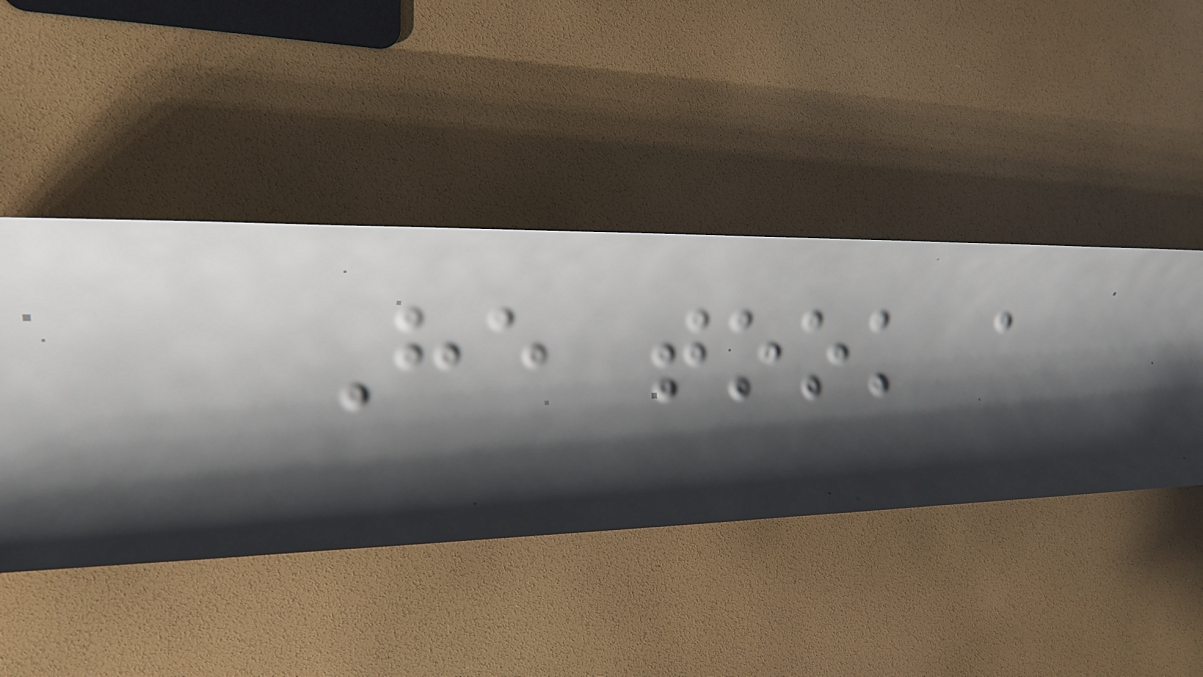He took a
